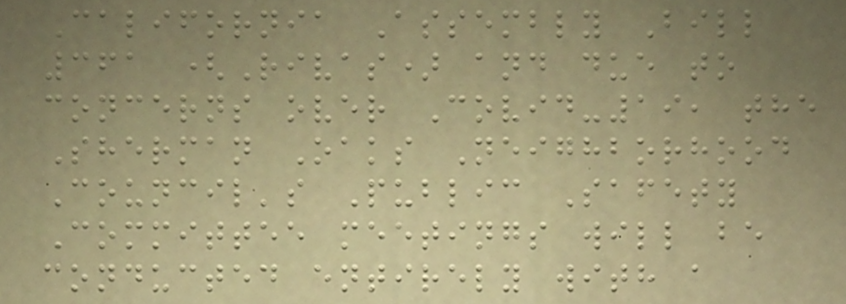California Assembly Bill
361 (Rivas) and due to
concerns over Covid-19, the
Sherman Oaks Neighborhood
Council's Public Safety
Committee meetings will be
conducted entirely with a
